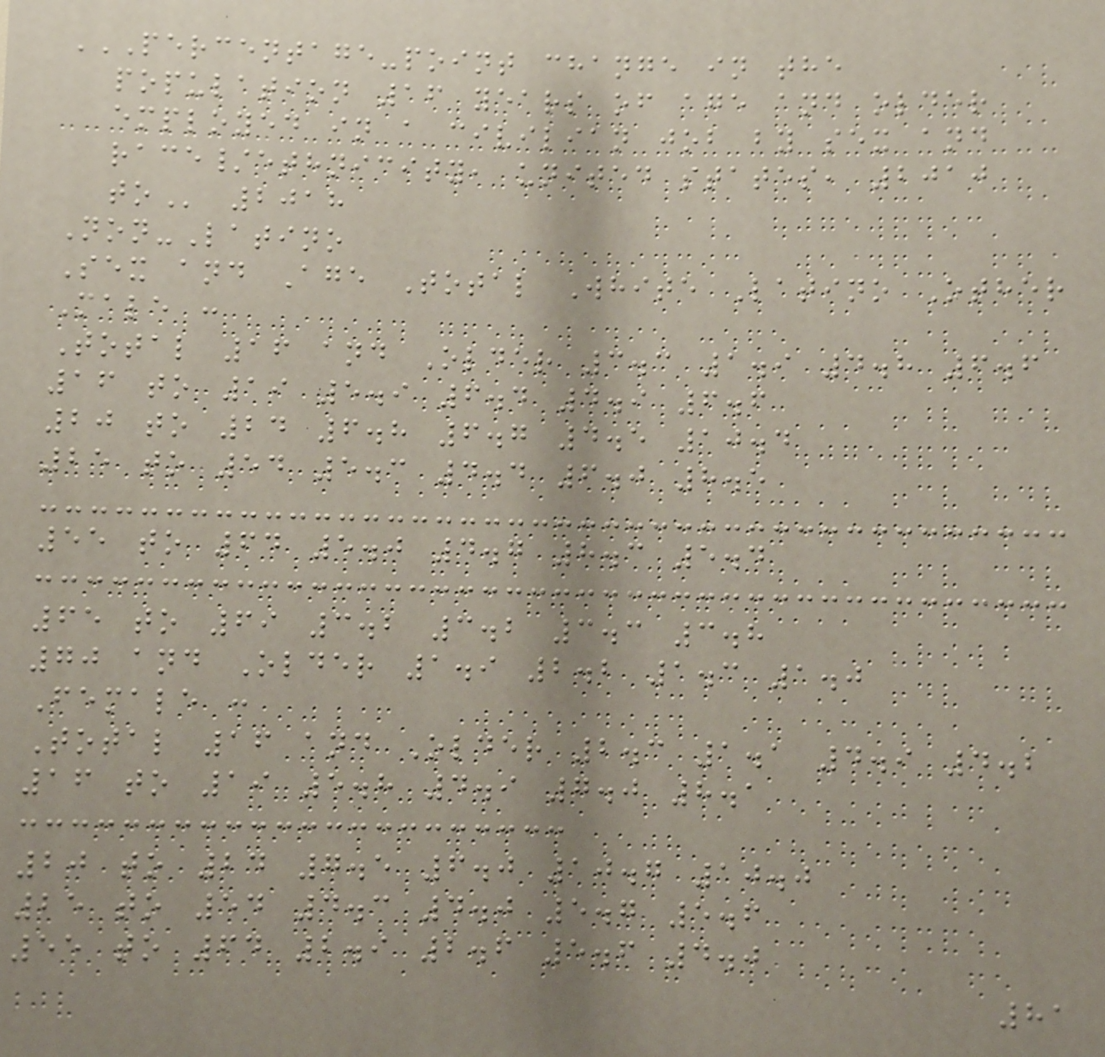PERCENTAGE-POINT CHANGE IN THE
POPULATION 16 YEARS OF AGE AND OLDER
EMPLOYED IN A CIVILIAN JOB BY SEX AND
RACE/ETHNICITY, UNITED STATES, 2010
TO 2018
Non-Latino
Sex and Age Total White Latino Other
Male :
Total 16 and Older 3.3 1.9 4.8 6.6
16 to 19 5.9 6.4 4.9 6.6
20 to 24 6.8 6.7 4.5 10.4
25 to 54 5.3 4.4 6.0 8.5
55 to 64 5.0 4.7 8.3 5.4
65 to 69 3.2 3.2 3.3 3.8
70 and Older 1.9 2.2 1.3 1.0
Female :
Total 16 and Older 2.3 1.1 4.9 4.2
16 to 19 5.8 4.9 7.0 8.1
20 to 24 7.5 6.0 10.7 10.0
25 to 54 4.3 4.0 5.7 5.6
55 to 64 2.9 2.6 5.6 4.0
81
